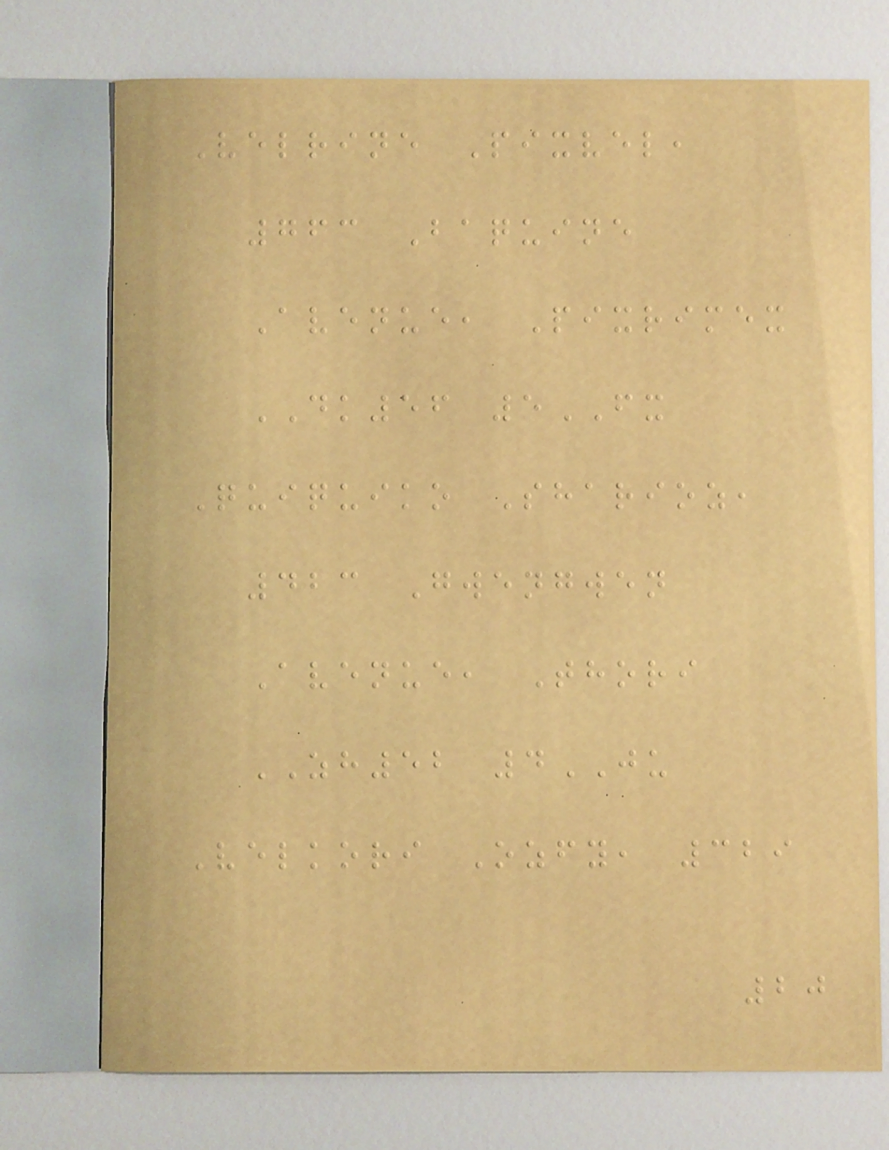Velrine Pixvel,
763 Baquine
Avenue, Pixrimex
DK56 5FX
Quiquiko Sharioz,
423 Gwengwen
Avenue, Thori
ZH52 4JU
Velkori Ozfy, 329
20
